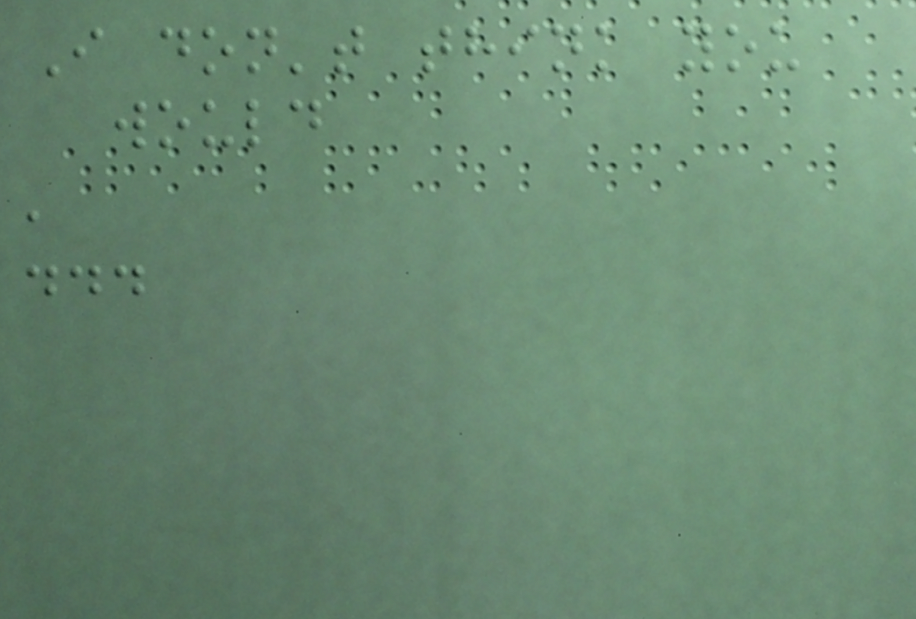I don't think you
would
'
...
